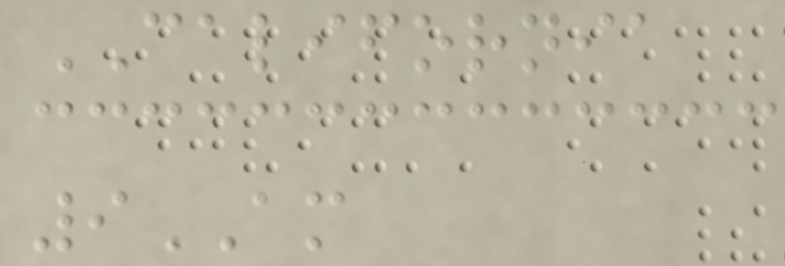CALIFORNIA
9AM
